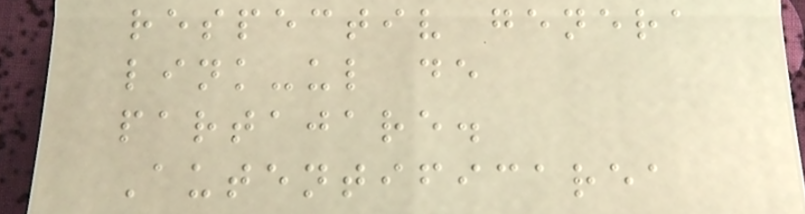respectiv genera
link-ul de
partajare.
Autentificarea
